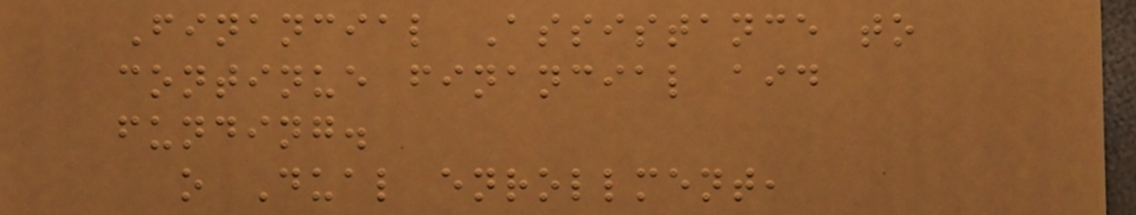Financial Assistance to
continue financial aid
funding.
o Dual enrollment,
